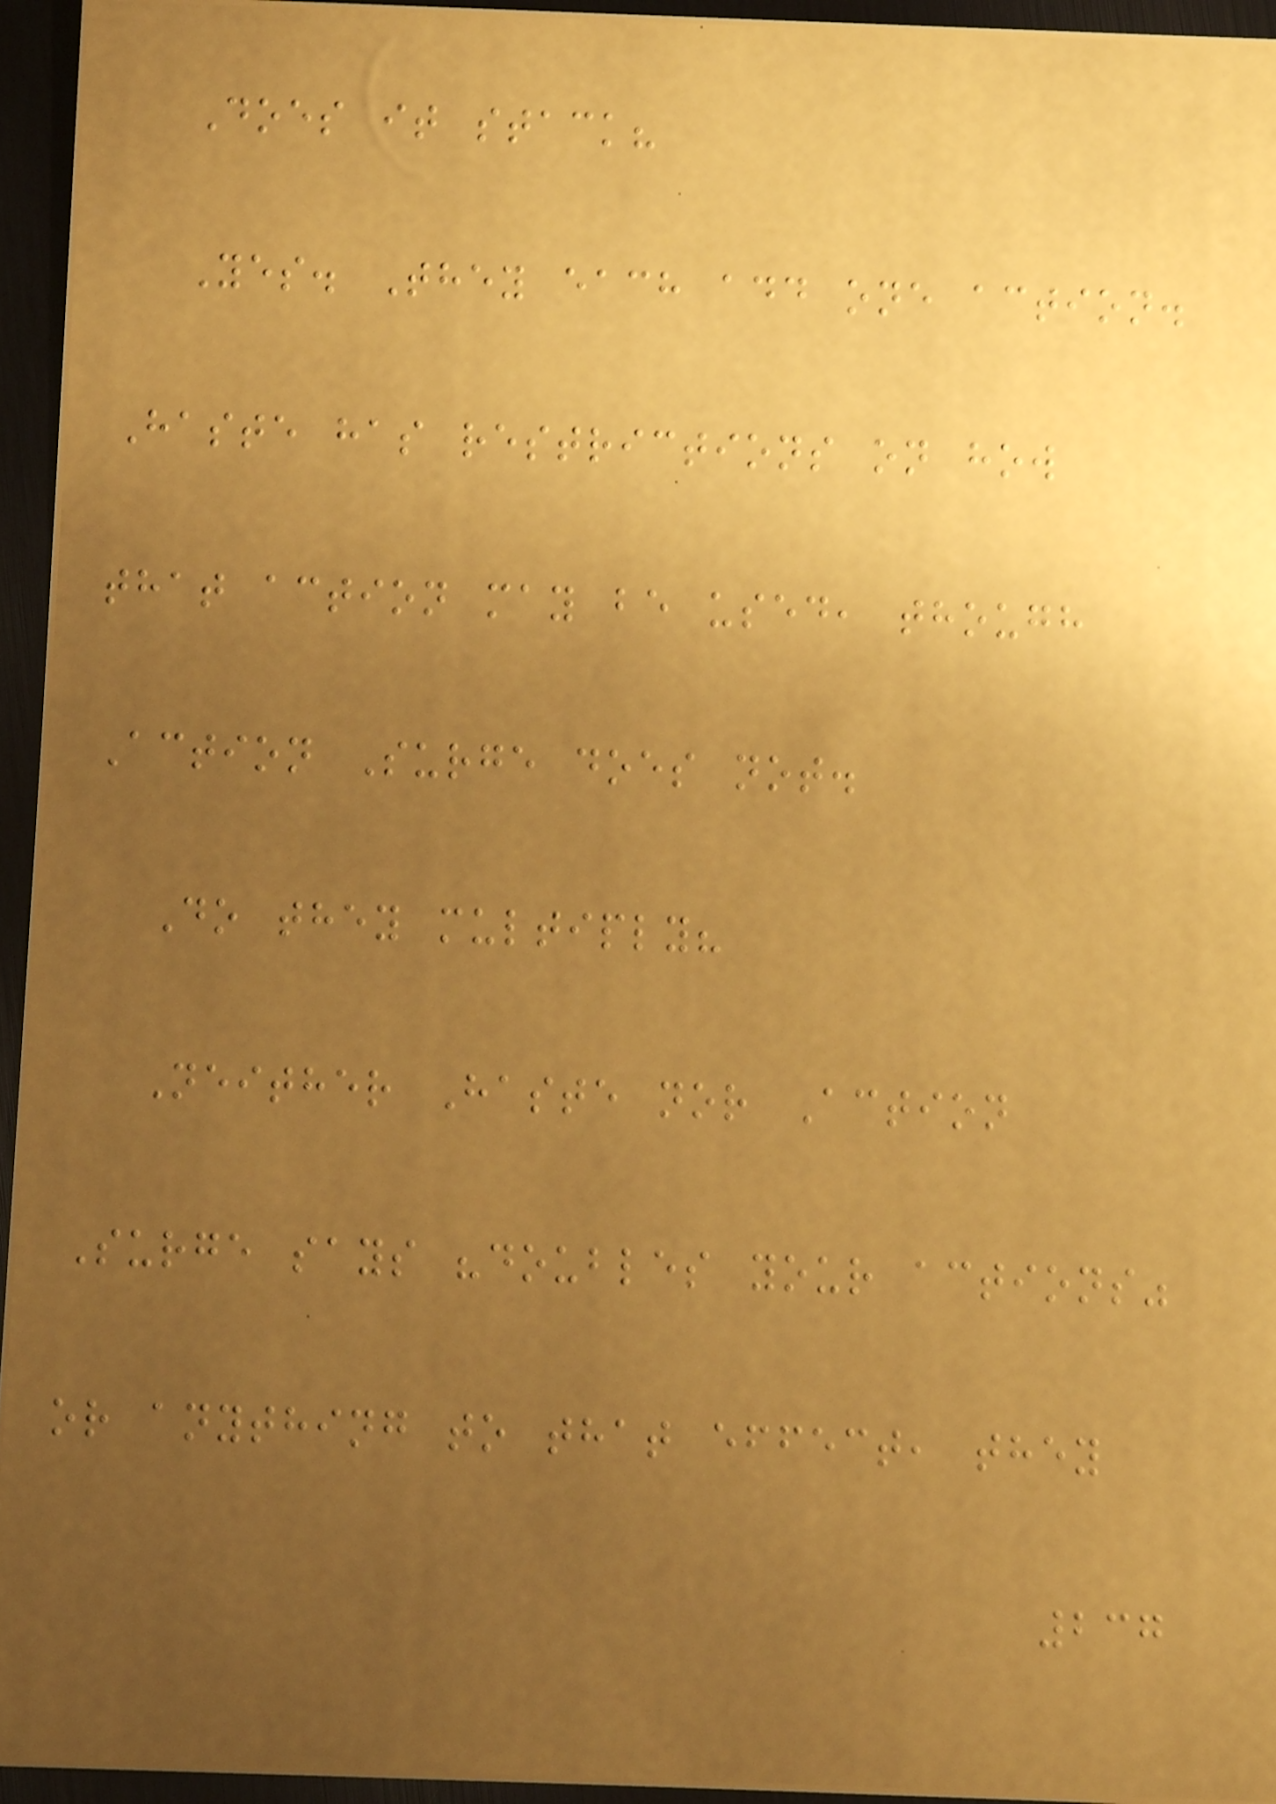Does it stack?
Yes. They each add one action.
Haste has restrictions on how
that action may be used, though
Action Surge does not.
Do they multiply?
Neither Haste nor Action
Surge says "doubles your actions"
or anything to that effect, they
237
